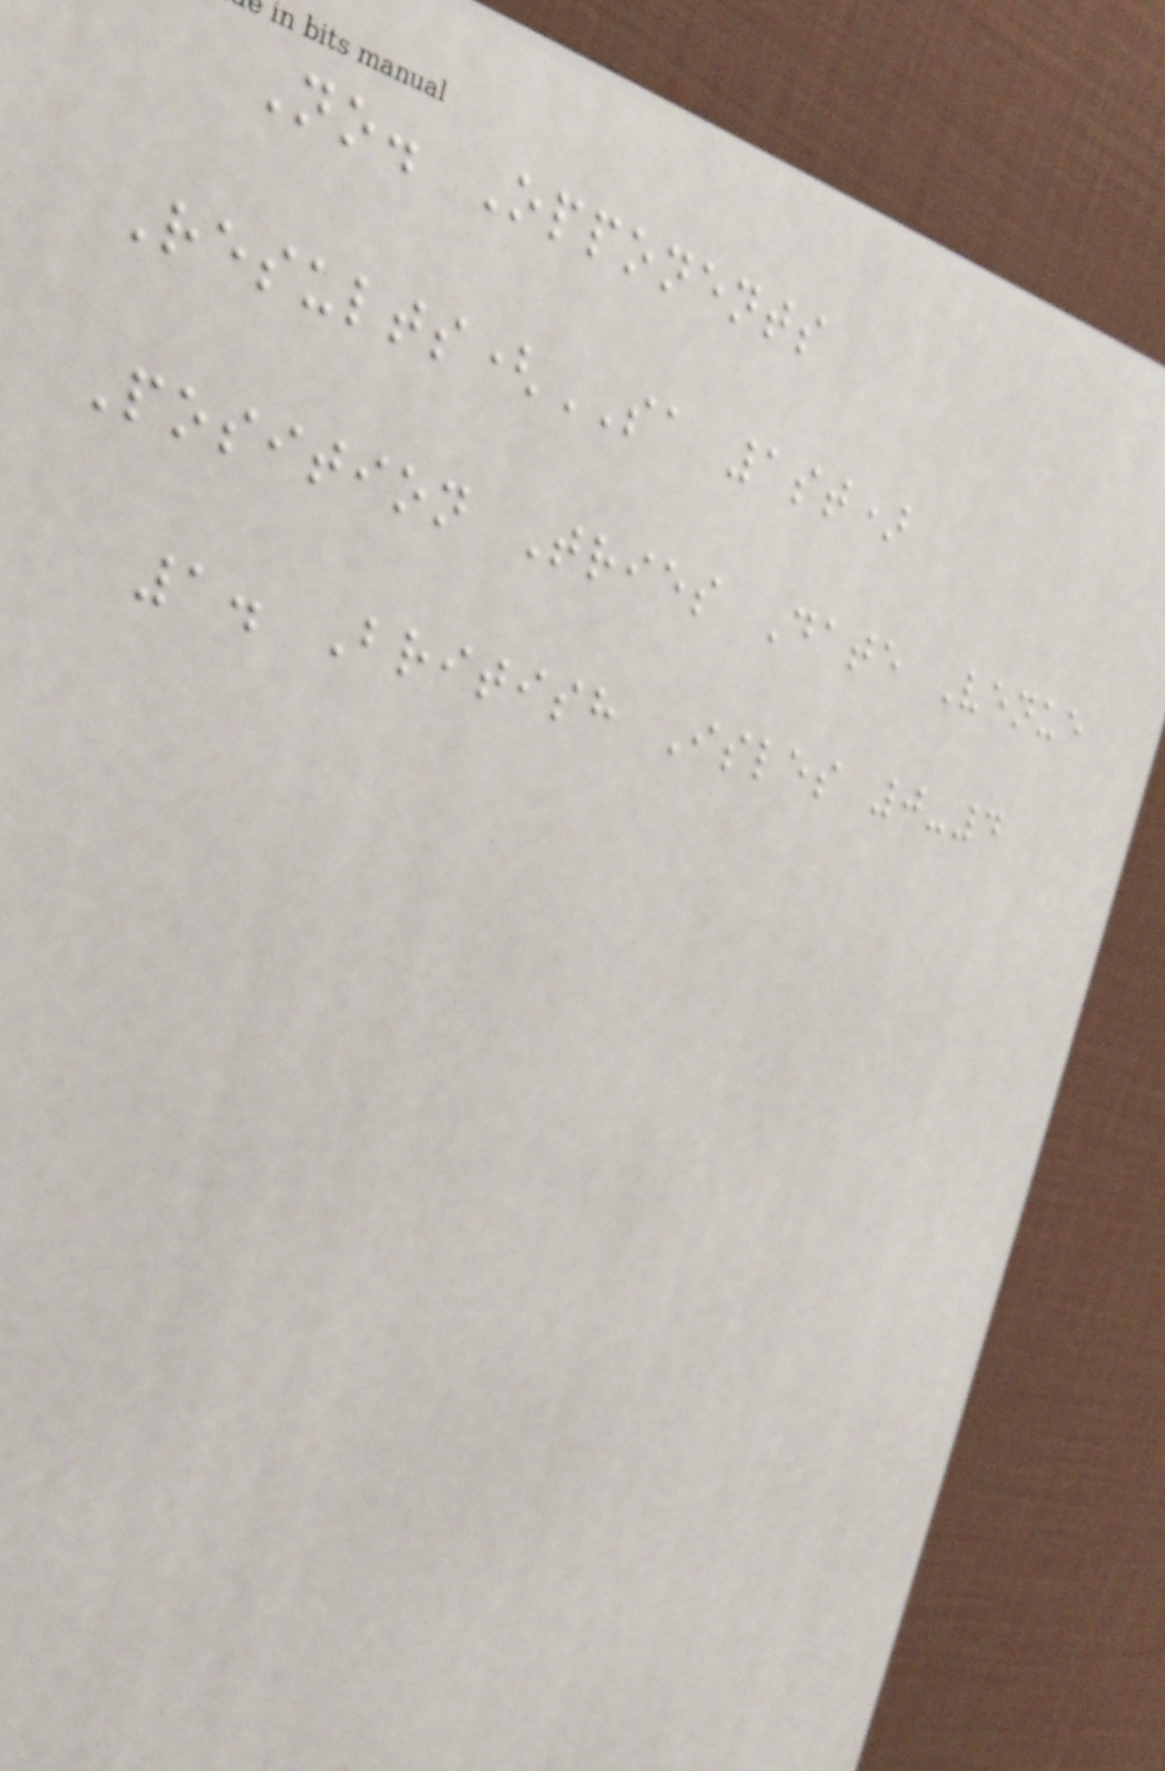No. Opponents
Results(SA 1st)
Position Tries Date Venue
1. British Isles 0-4
